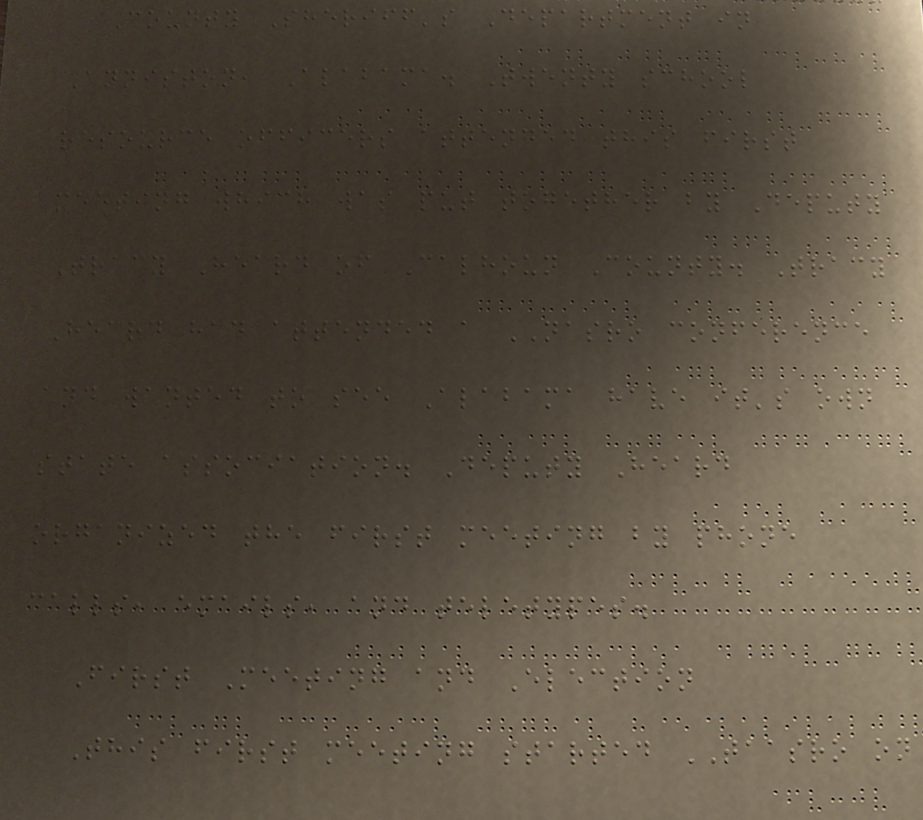County Sheriff's Department in
Anniston, Alabama. Twenty school
resource officers attended this first
meeting which was put together by Deputy
Tracy Heard of Calhoun County. Tracy
Heard had attended a NASRO conference
and wanted to see Alabama have it's own
state association. Deputy Heard
organized the first meeting by phone
calls, emails, and teletypes.
First Meeting and Election
This first meeting started TAASRO on
